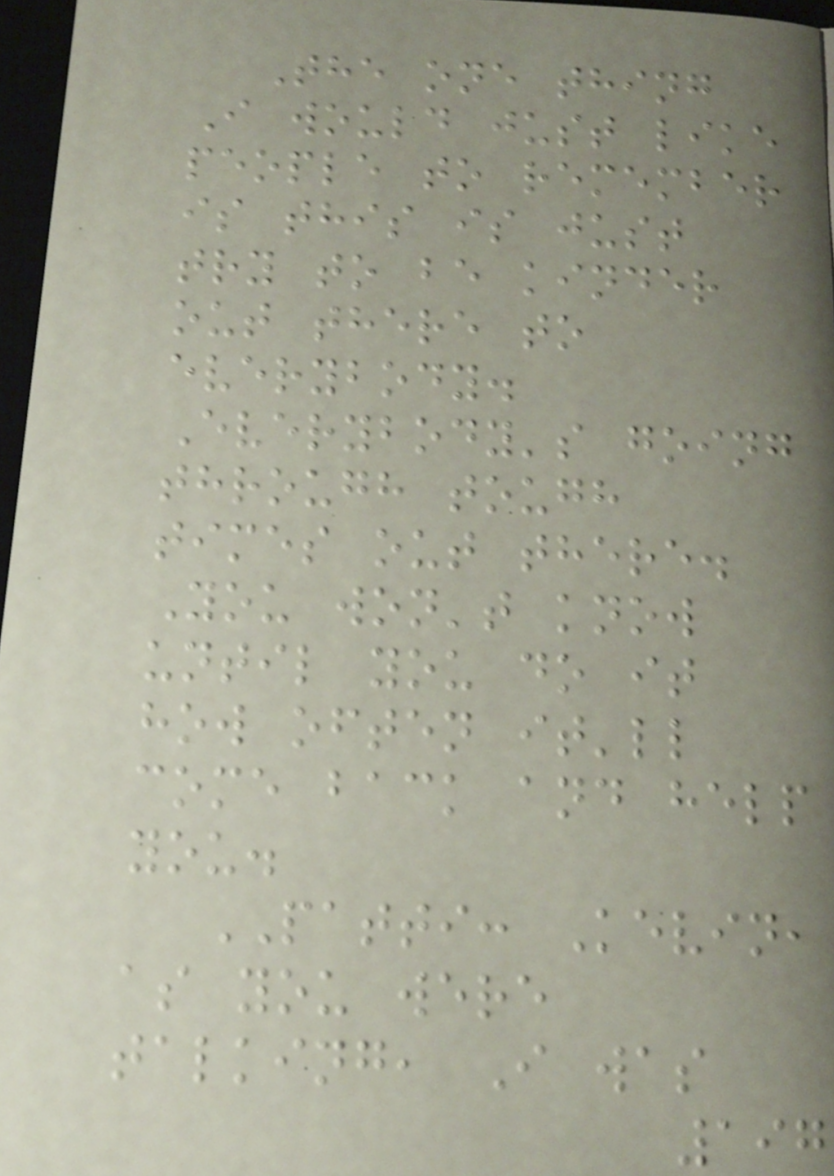The one thing
I would just like
people to remember
is this is just
try to be kinder
out there to
everybody.
Everybody's going
through tough
times out there.
You won't know
until you do it
how often it'll
come back and help
you.
PATTI: Kevin,
as you were
talking, I was
197
